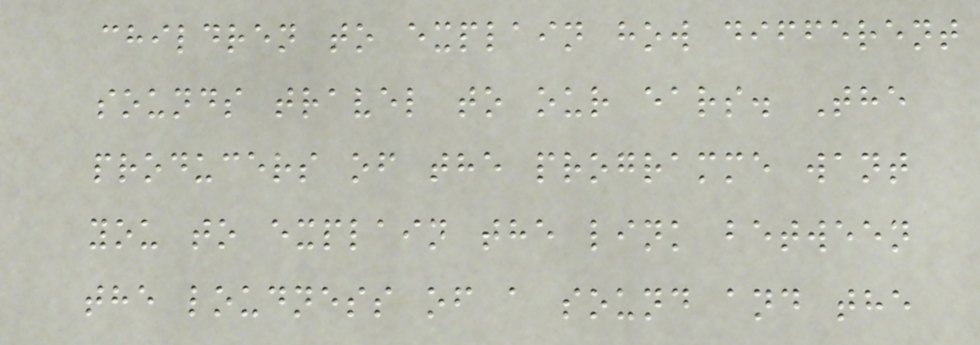children to explain how different
sounds travel to our ears. The
producers of the programme want
you to explain the link between
the loudness of a sound and the
